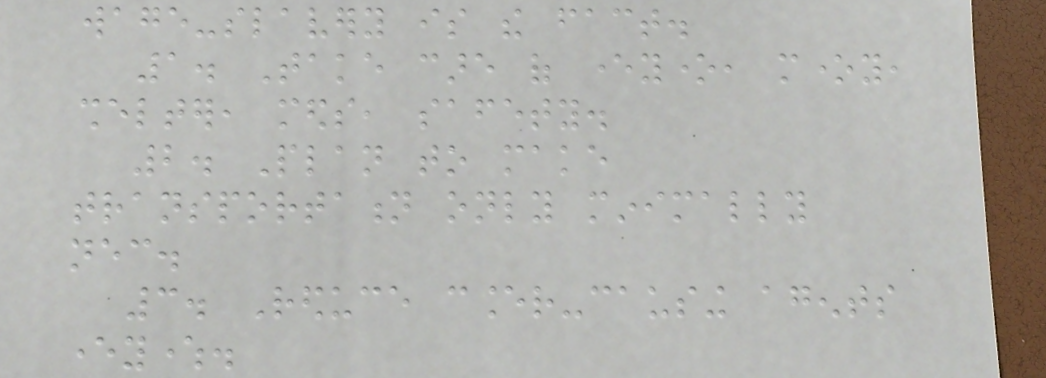wage-slavery is the fact.
1. Take care of everyone, money,
shelter, meds, safety.
2. Plan to make
transportation only minimally
necessary.
3. Reduce cancer-causing agents
everywhere.
